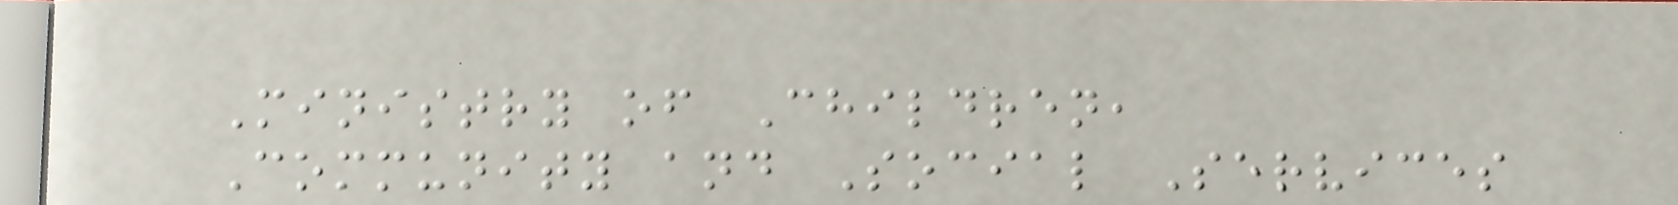Ministry of Children,
Community and Social Services
